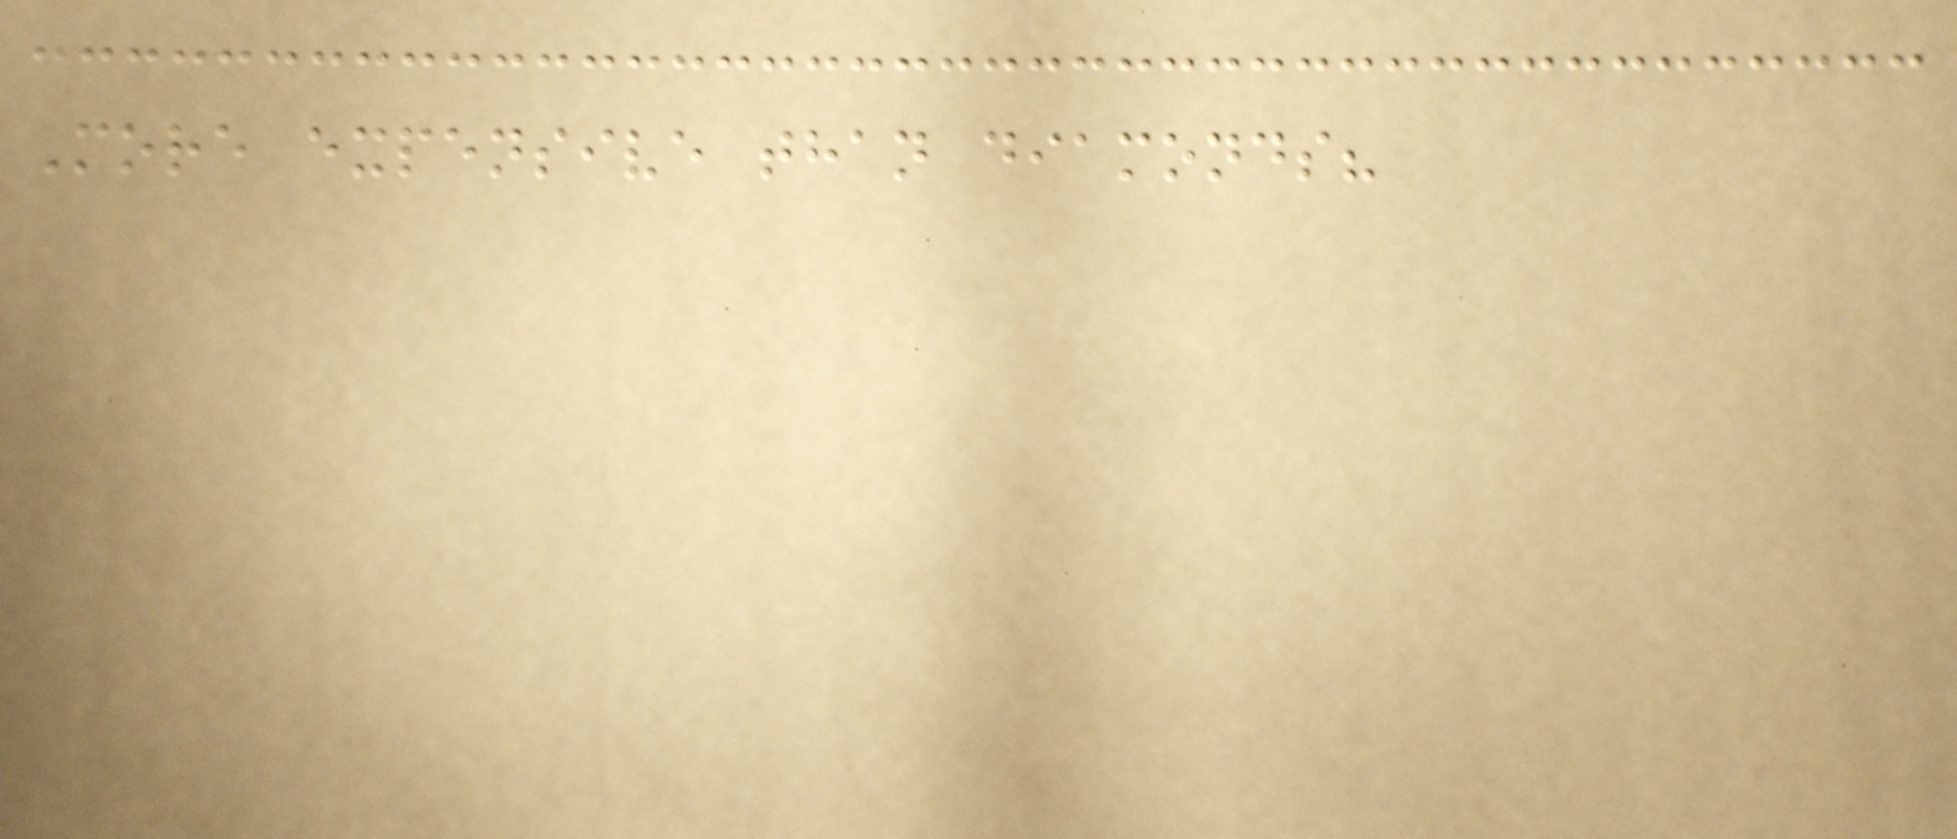More expensive than diamonds?
